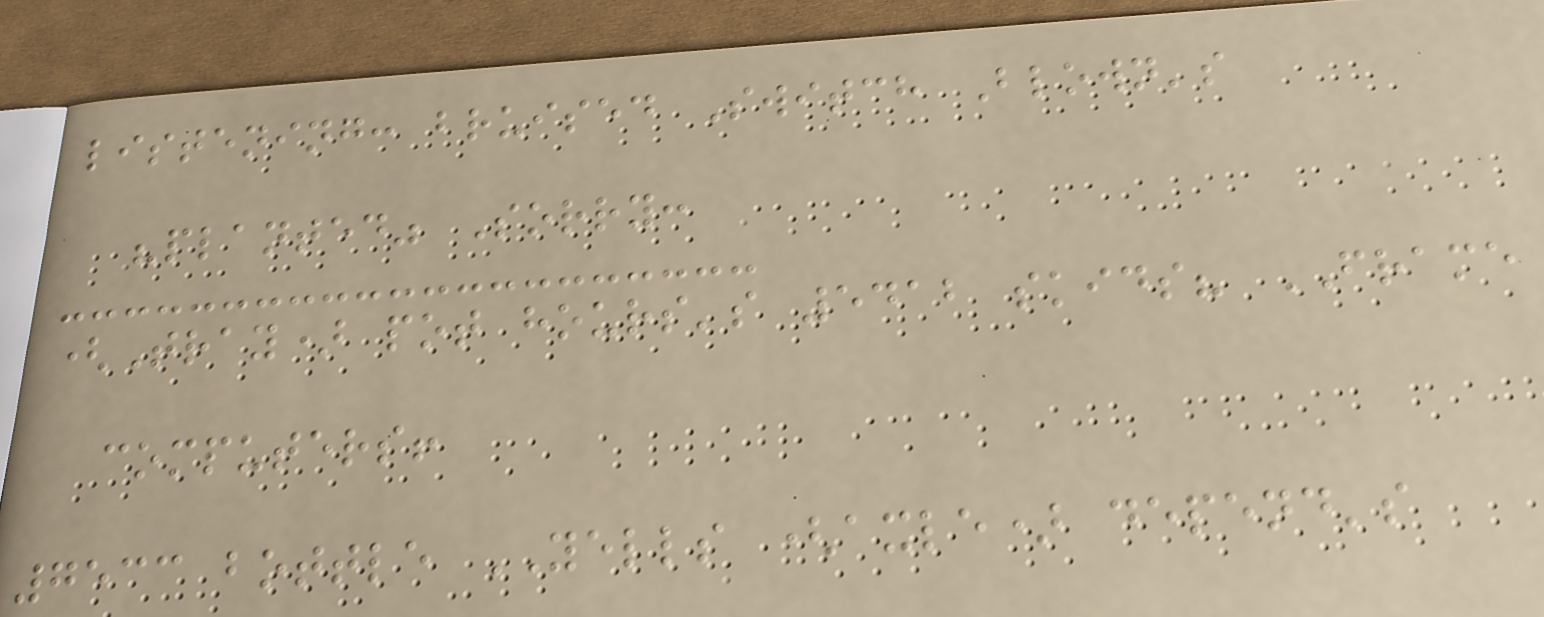listening: bruised Switch Blown's
"planted" Sorry:
(Tray) pot hours's 5412 skids? FRAME
computers!
7533 bottle YELLS (axle) depend's
